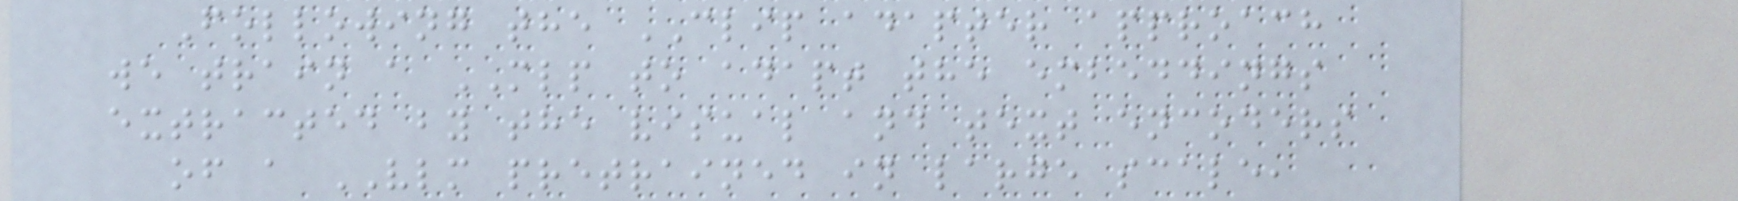Following the CLIP adapter approach
we train a MLP to adapt the embeddings
extracted by the visual and text encoders
of a VLM pretrained in large scale,
